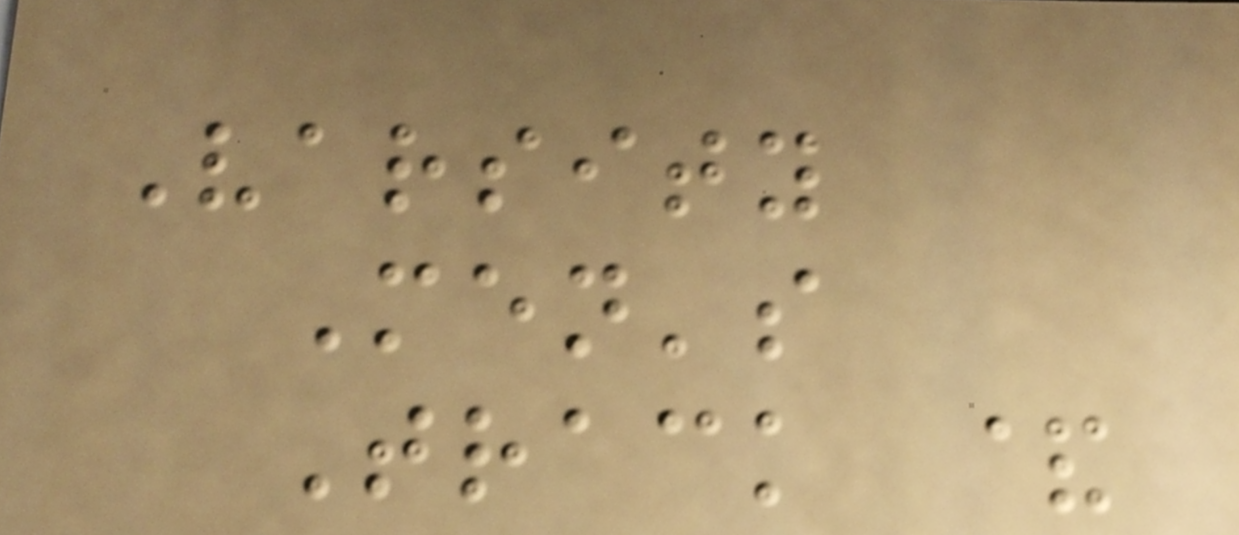Varsity
Men's
Track &
